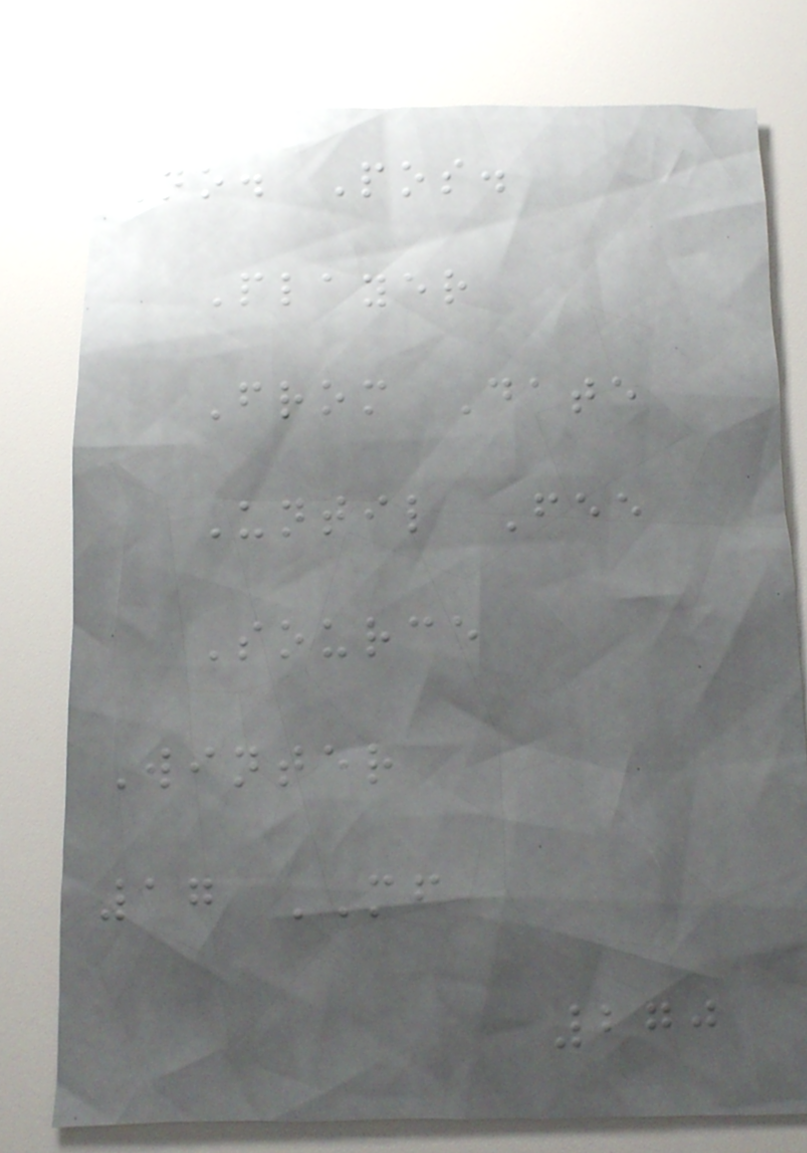No. Pos.
Player
From Date
Until Fee
Source
Winter
17 MF
270
